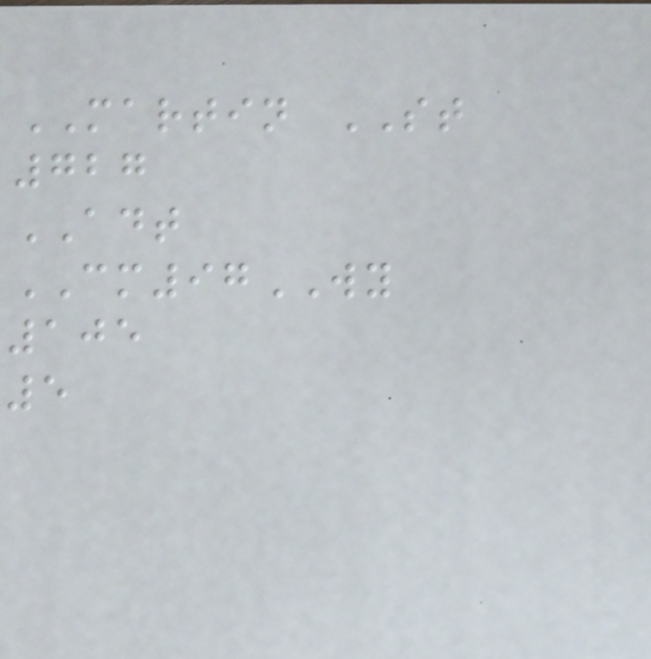MARTIN ST
727
ADT
CM97WY
105
5
